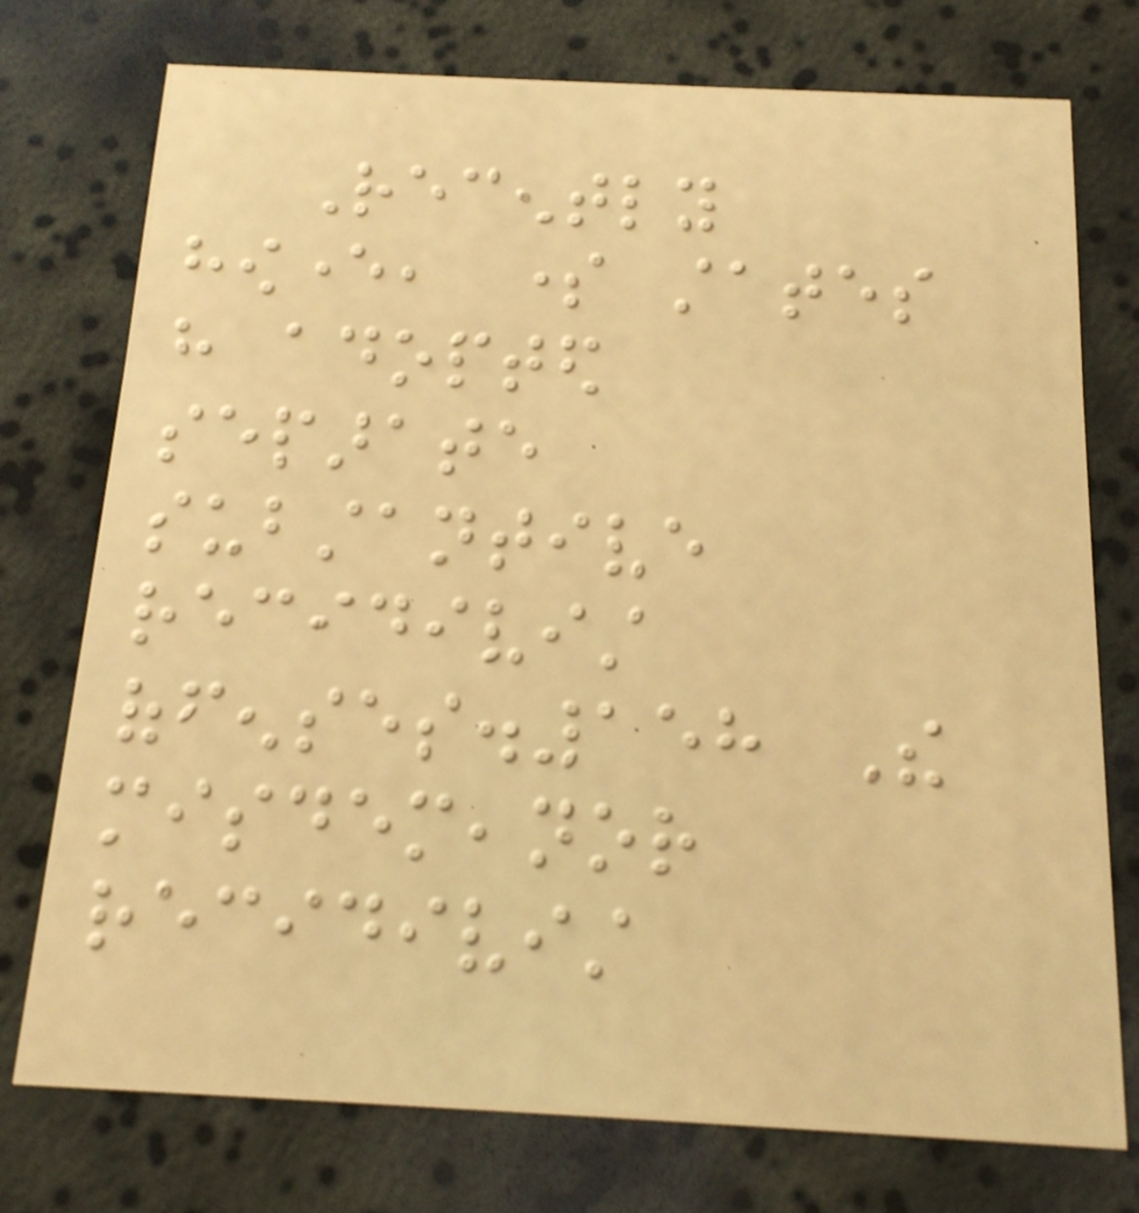Recently
however, some states
have adopted
separate
substantive
recidivist
offenses.158 The
misdemeanor
recidivist
